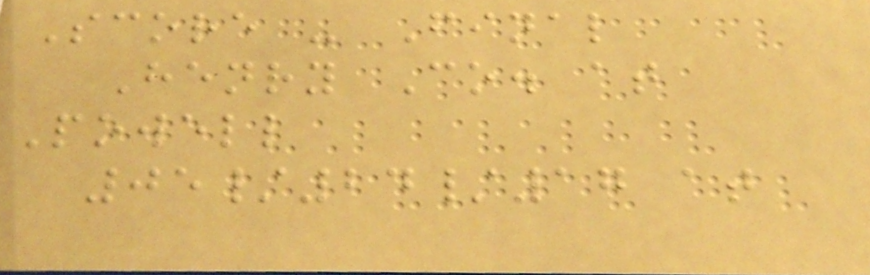Score - Final
Henry Co. at
Powell
05/24/17 at
